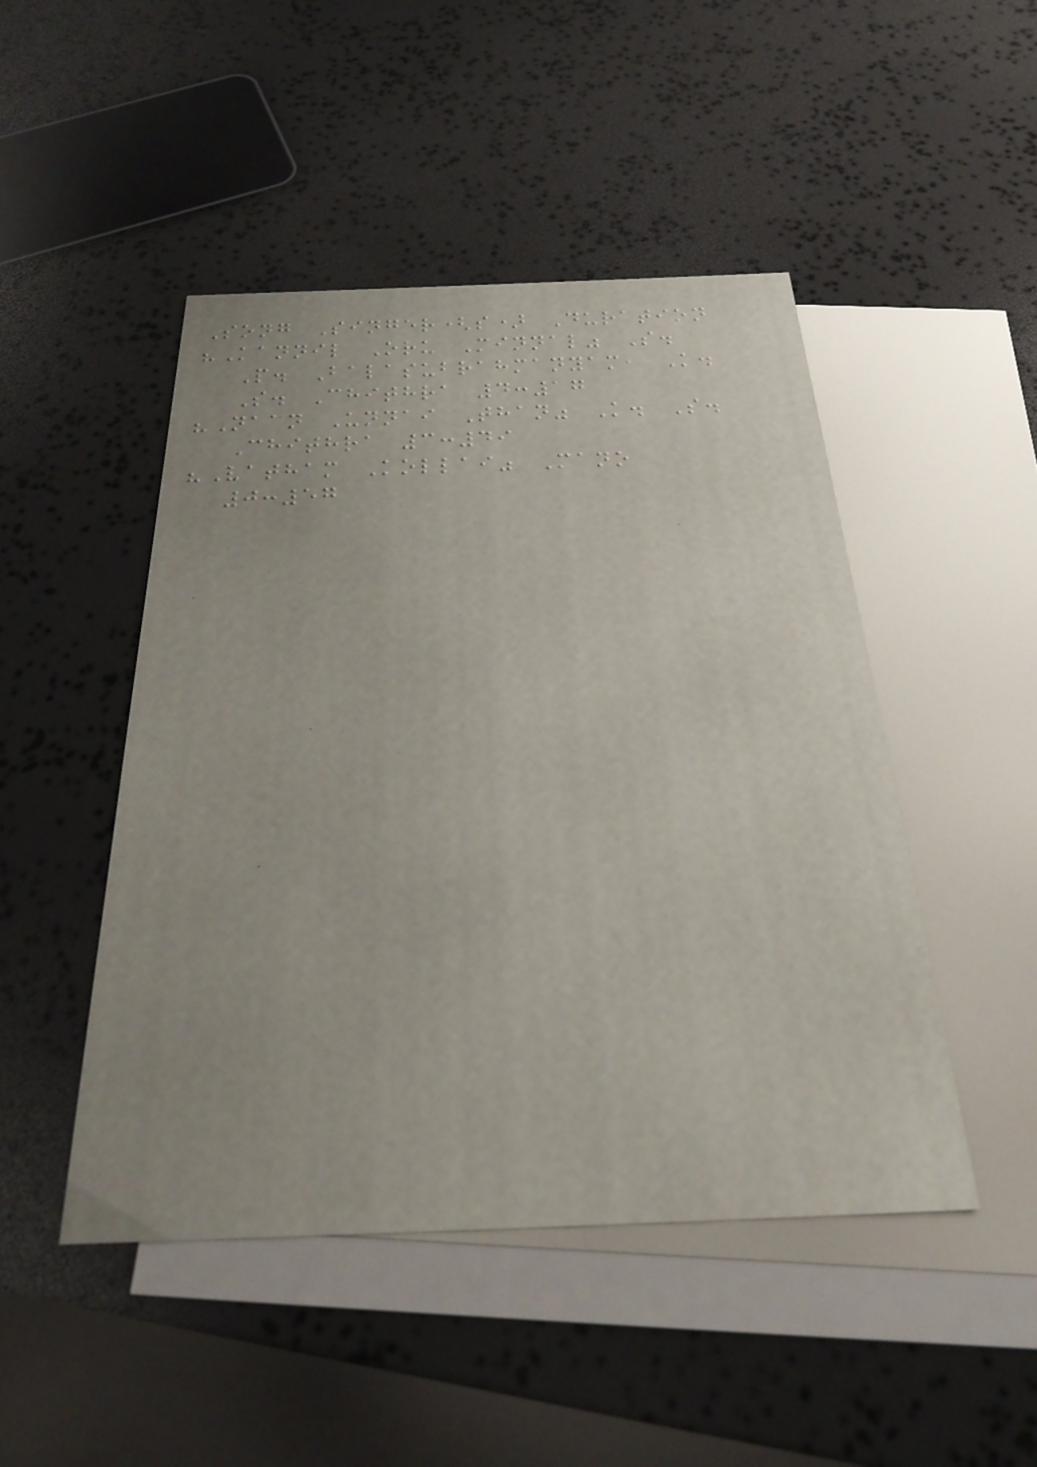Song Singer(s) Duration
"Kannil Oru Minnal" S.
P. Balasubrahmanyam, K.
S. Chithra 4:17
"Naan Unnai Than" K. S.
Chithra 3:49
"Vatham Kollai" Mano
0:57
